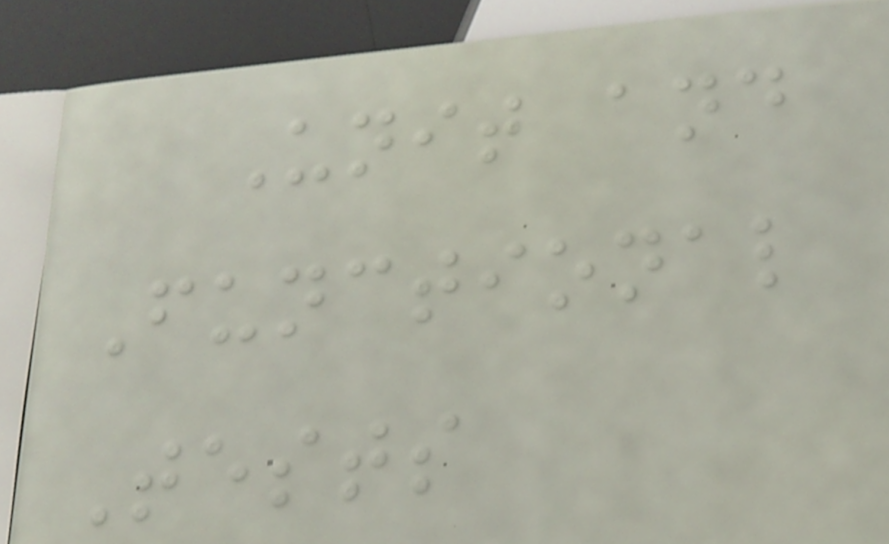Unit and
Functional
Tests
